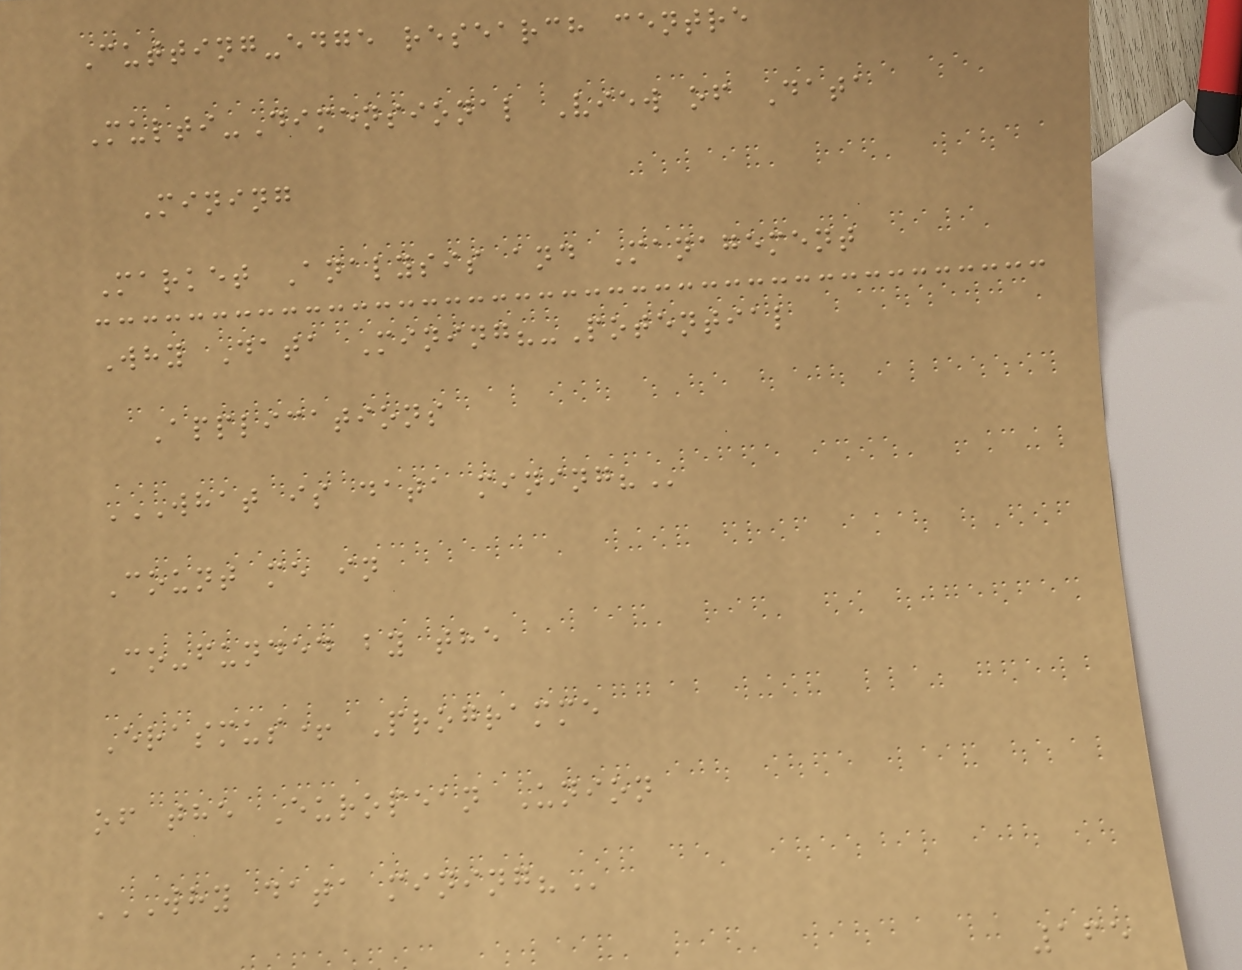Cutting-edge research centre
Multi-Dimensional View of Data
Mining
Market Analysis and Management
Why Data Mining?-Potential
Applications
WHAT IS DATA MINING?
Count me in
Co-funded by the
Erasmus+ Programme
of the European Union
WHY DATA MINING?
165
